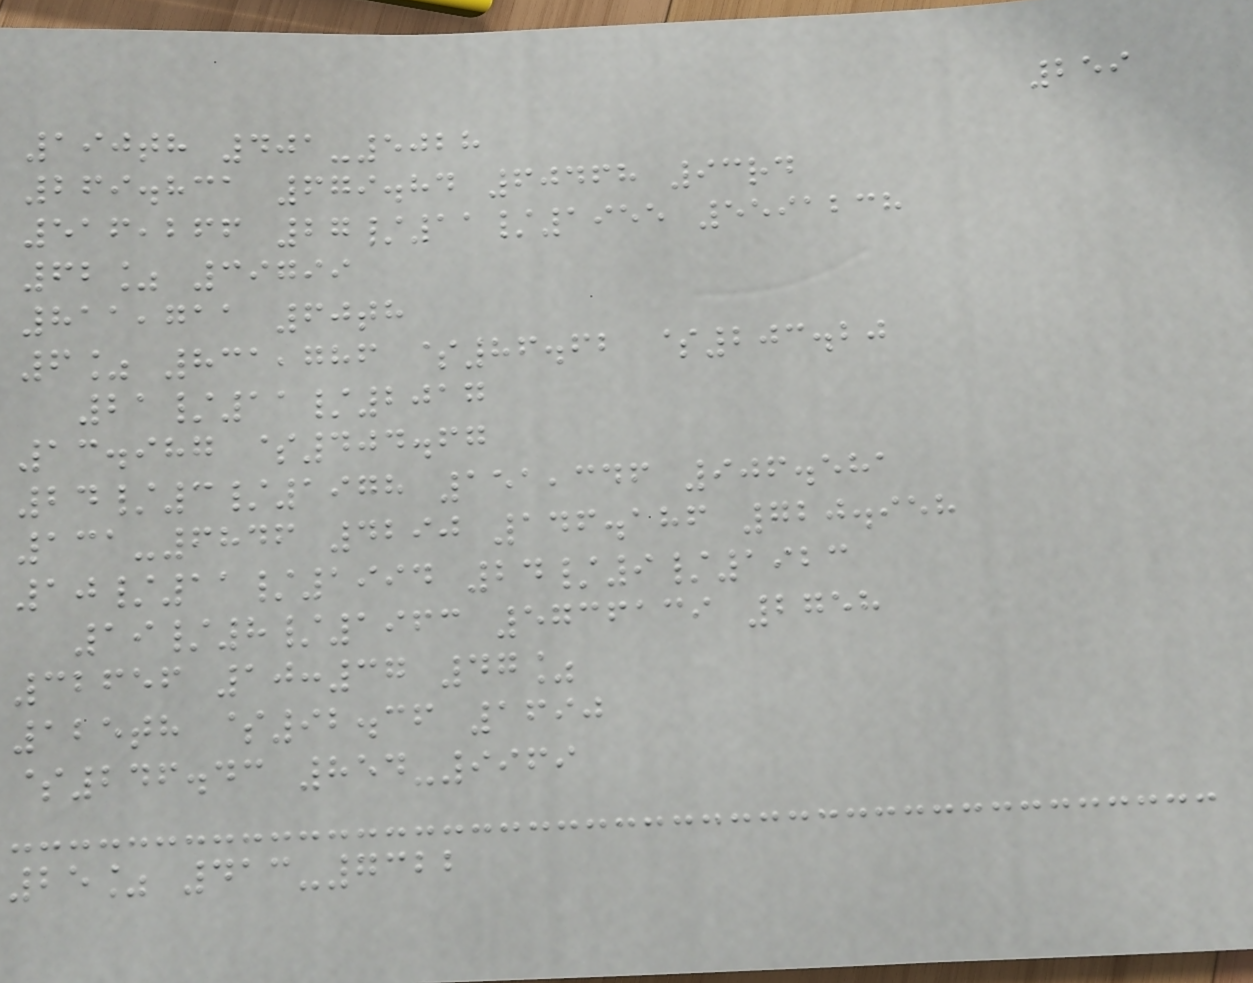259
190th 401-5028
269.831 679.84 60468 93rd
516,266 27/11/1955 5591238
62% 39799
811,711 60th
6% 831,786 $86.62 $203.20
21/11/2017
13.987 $404.67
24/3/1978 151,346 906.581
131-6846 4290 146.186 720.958
10/11/1994 24/9/1923
19/8/1963 5736139 2758
32656 10:37 47%
125th $92.36 1690
$246.43 854-9969
25% 413-7322
